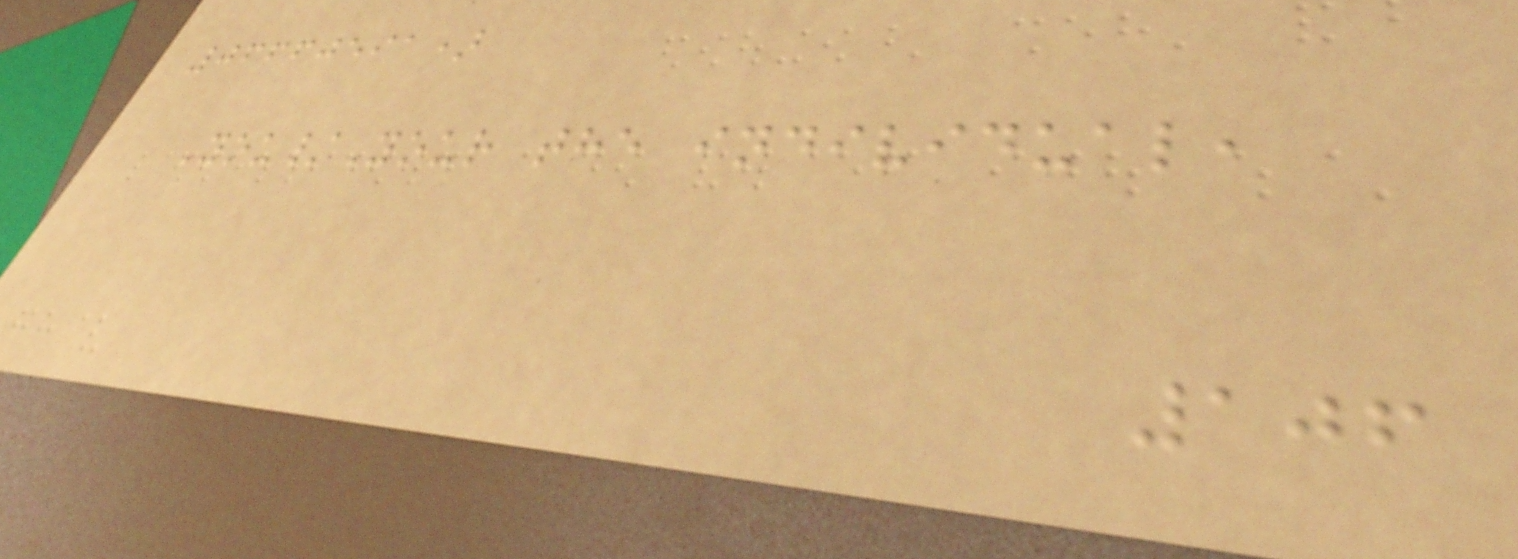06660591)
You/Your the individual,
106
